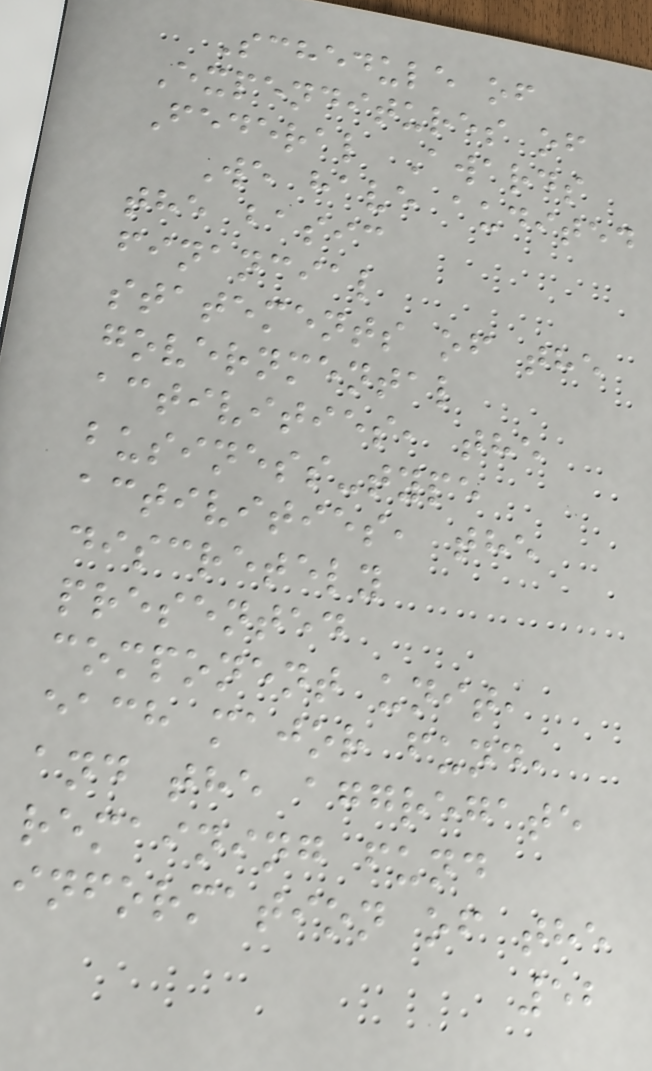Schedule of
Expenditures of
Federal Awards
We have audited
the basic
financial
statements of the
governmental
activities, the
business-type
activities, the
discretely
presented
component unit,
each major fund,
and the aggregate
remaining fund
information of the
52
